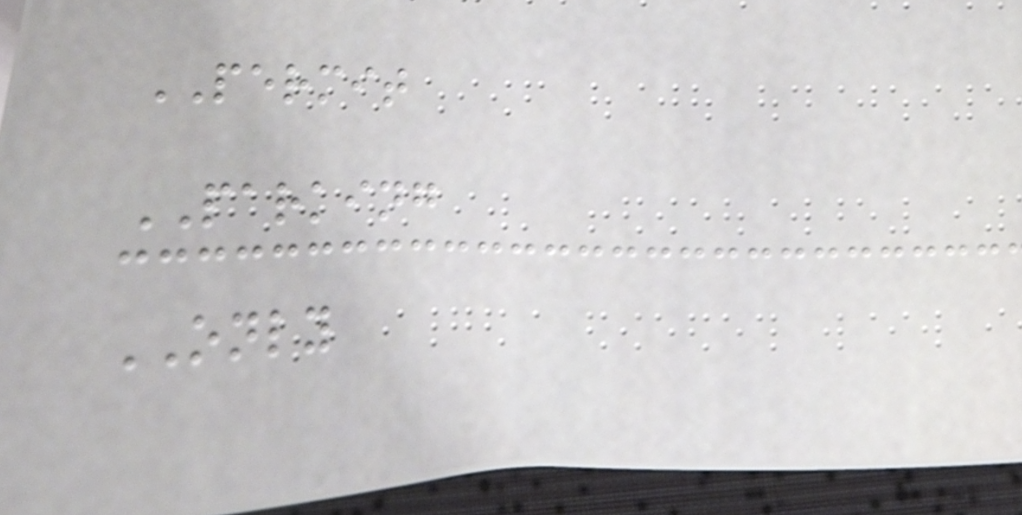PERMIT
PARKING
ONLY
